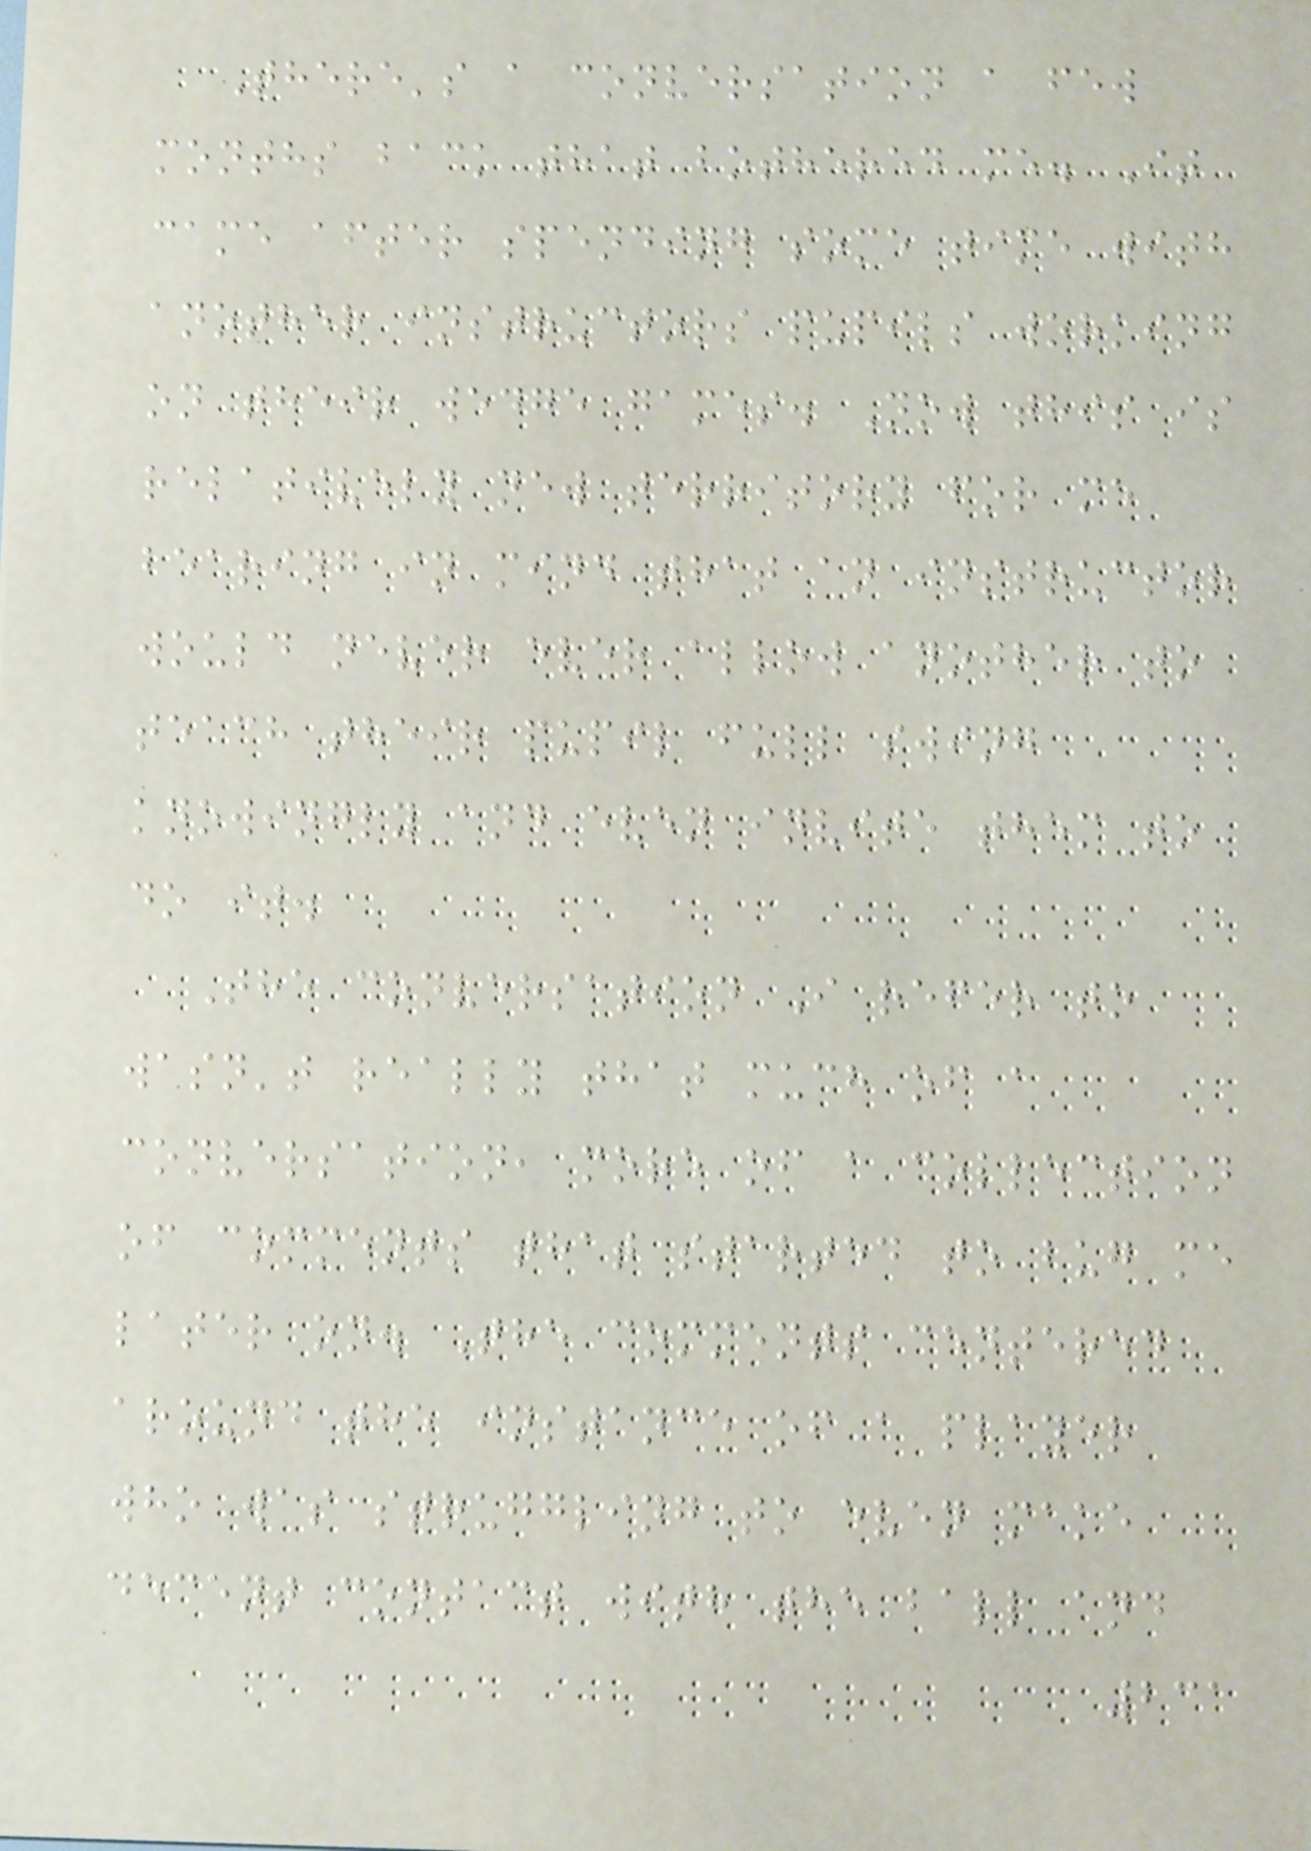There's a conversation a few
months back that bothered me. It
came after spending some time with
another instructors pupils working
on their wedge games. Now this is
relatively new territory for me
bearing in mind that an instructor
would never ever allow another to
teach their pupil full swing
knowingly and even invite them to
do it.
The conversation I refer to
wasn't really that much of a
conversation, more of a collection
of comments that started to bug me
later on. The comments centered
around the instance of a player
who was struggling to even make
decent contact with the ball and
231
